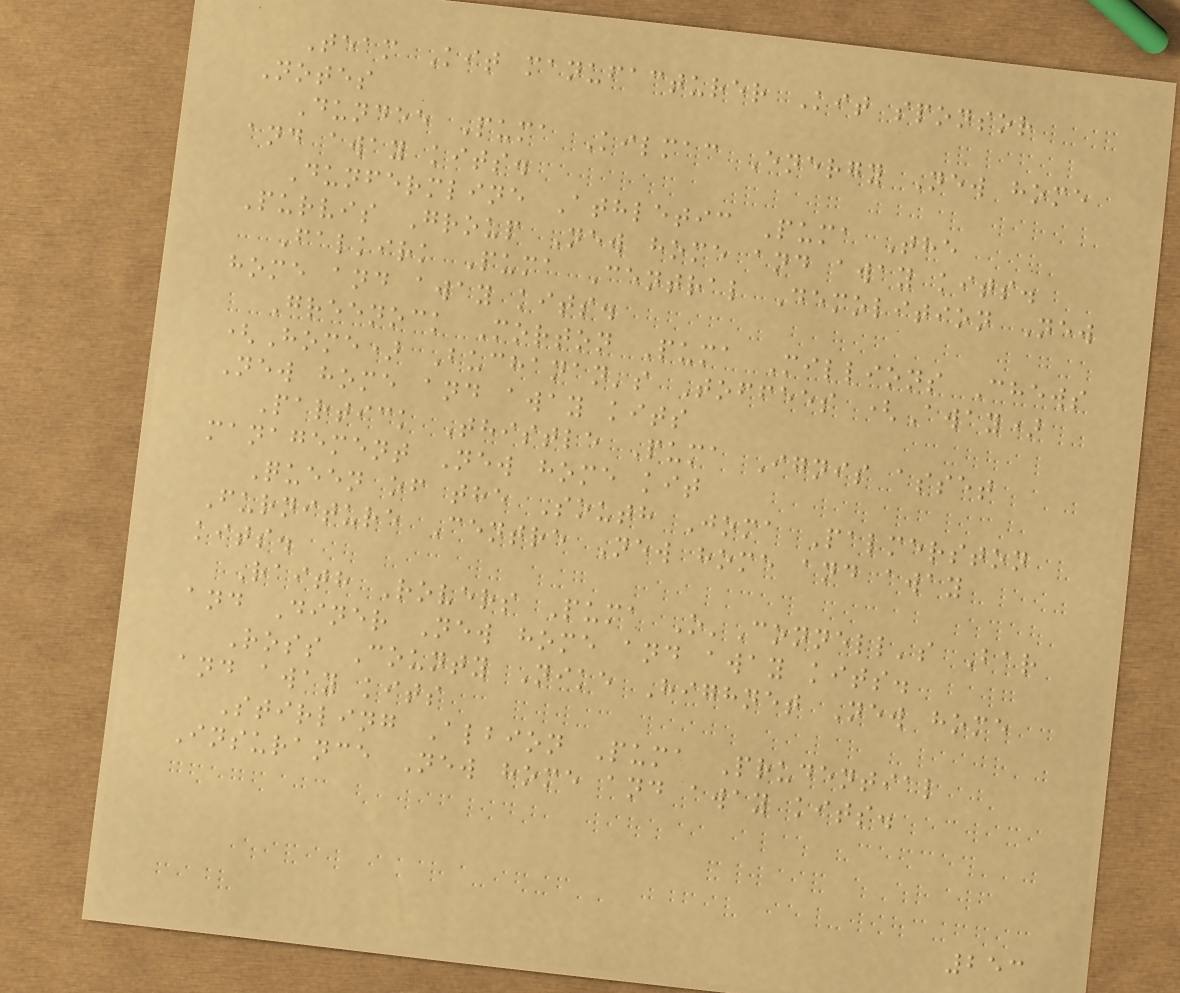Team Kit manufacturer Kit sponsor
Notes
Dundee Puma Kilmac Energy New home
and away kits.
Dunfermline Athletic Puma The
Purvis Group New home and away kits.
Falkirk Puma Central Demolition New
home and away kits.
Greenock Morton Puma Millions Chews
(Home) Buchanan's Toffees (Away)
New home and away kits
Partick Thistle Puma Ignis asset
management New home kit
Queen of the South Joma Palmerston
Furniture Centre New home and away
kits.
Raith Rovers Puma O'Connell's Bar
and Diner New home and away kits.
Ross County Nike Highnet New home
and away kits
Stirling Albion Puma Prudential
Insurance New home and away kits.
253
